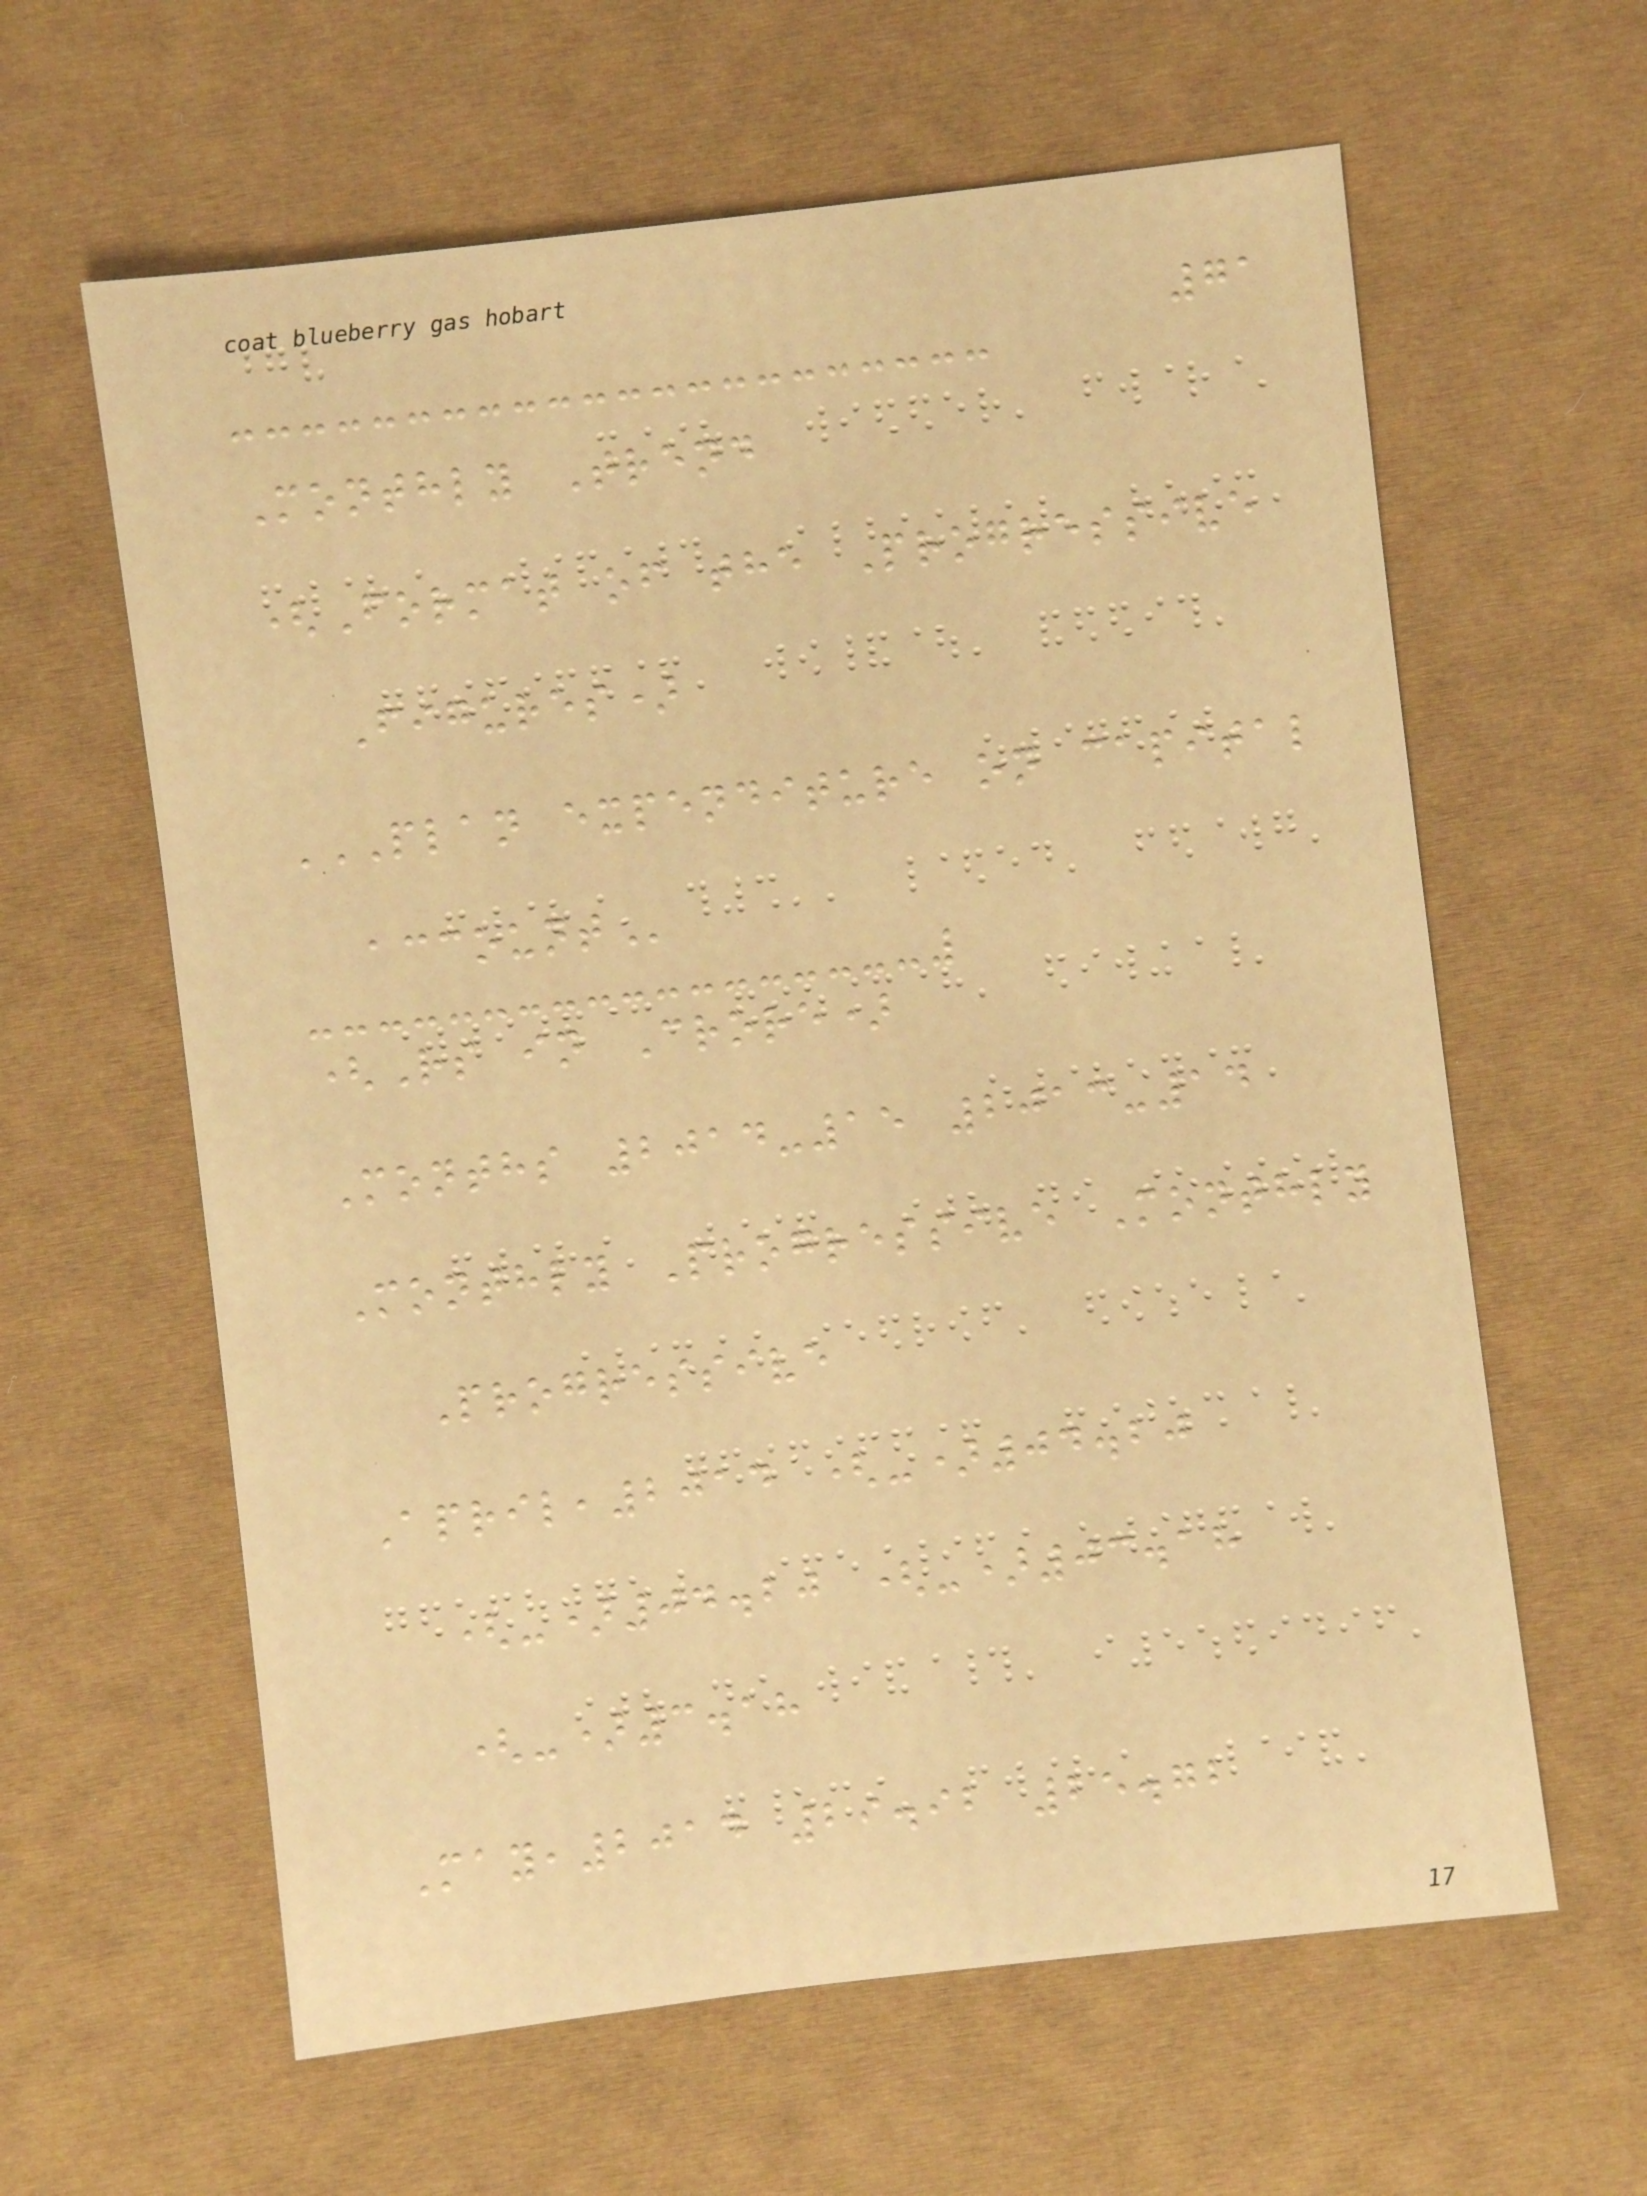71
Monthly Trend
(Format of the Progressive
Figures)
PLAN EXPENDITURE ON CAPITAL
ACCOUNT
(Rs in Crore)
Months 2014-15 2013-14
Monthly Progressive Monthly
Progressive
April,2014 (-)04.20
(-)04.20 (-)03.18
(-)3.18
May,2014 29.92 25.72
